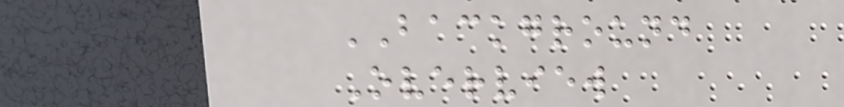BACKGROUND
Overview
